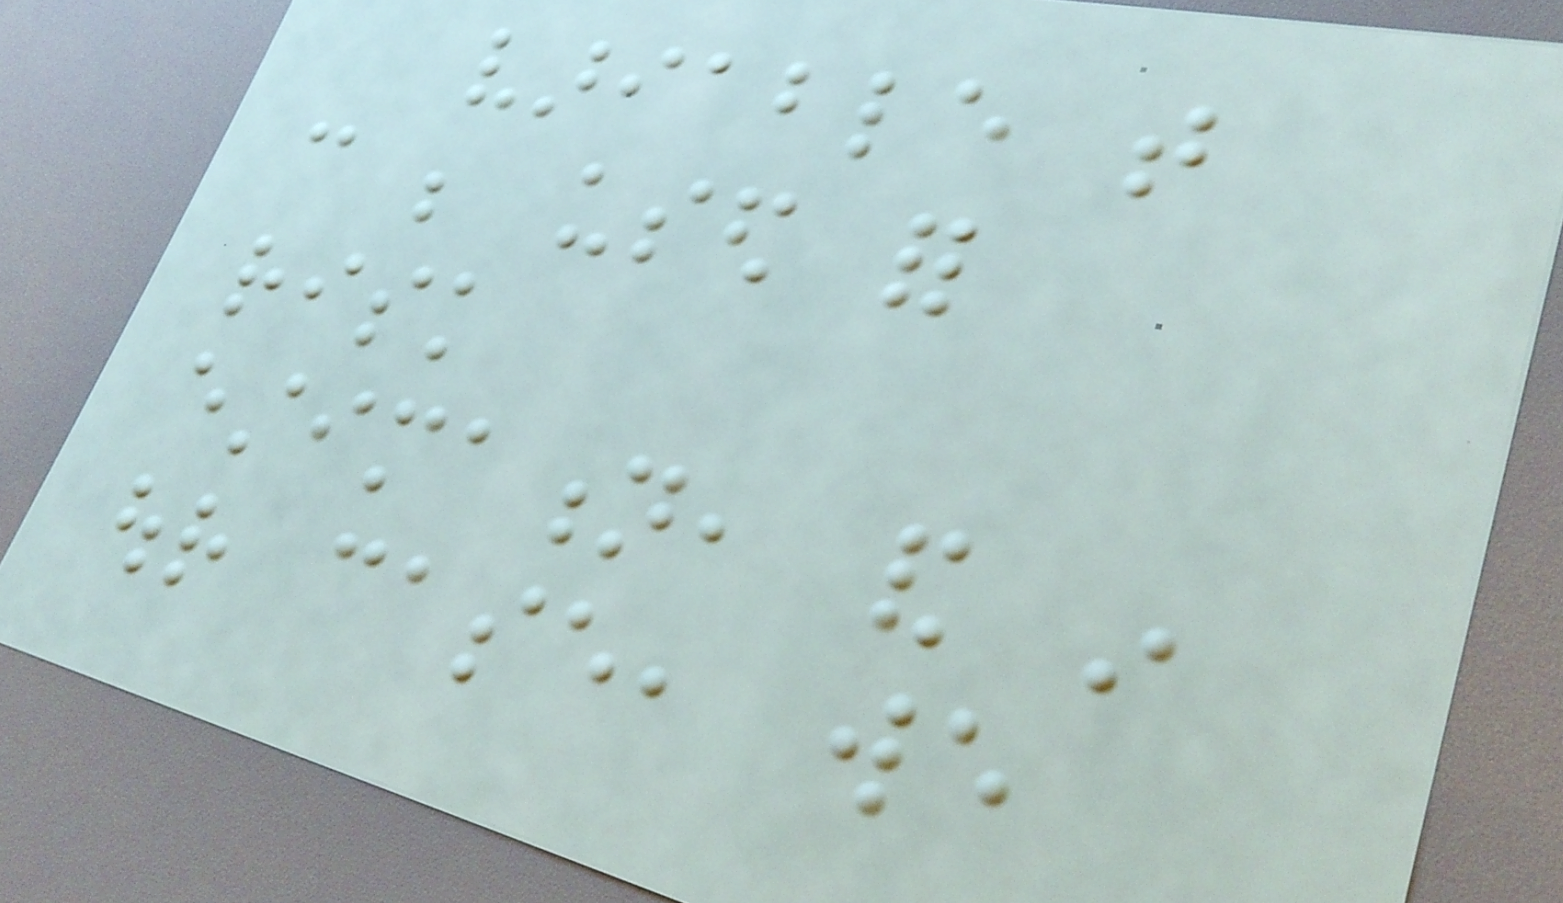variable that
can be used for
risk
estimation, and in
our case, we
